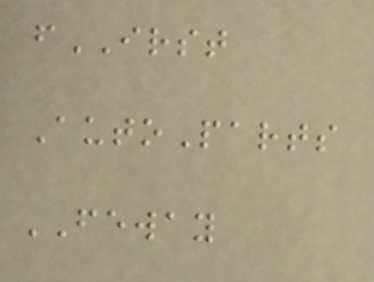fIRST
AutoParts
FEWAY
